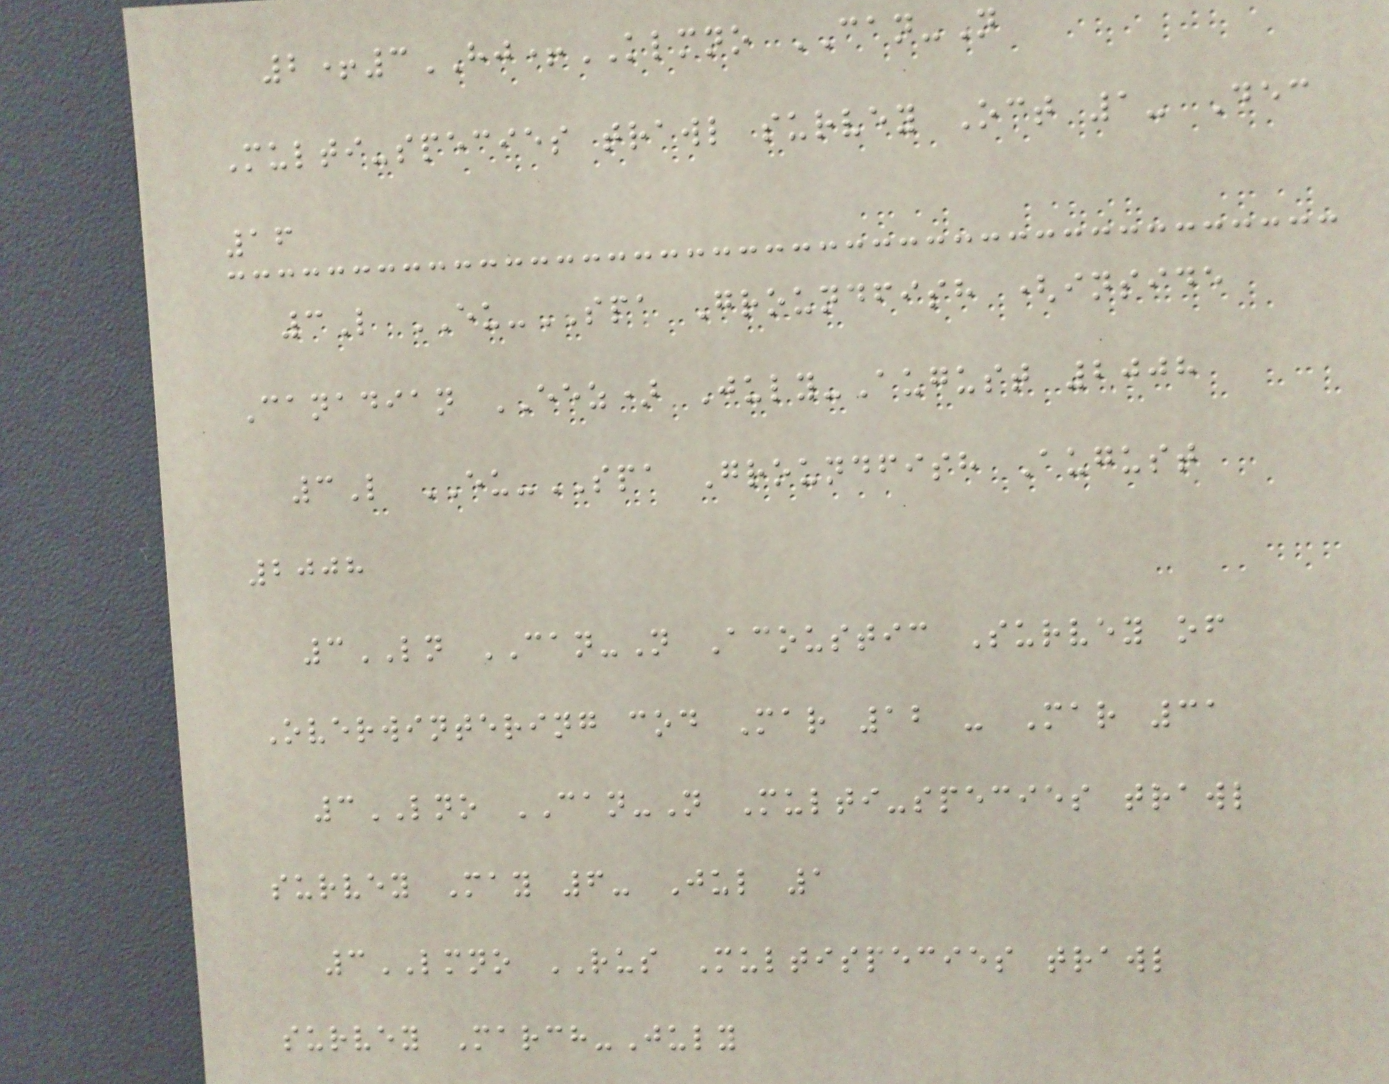2+3HJ+KLMNO CAN-N
Multi-species trawl survey Oct 1- Dec
16
3L EU-SPA Groundfish (inside
Canadian EEZ) July-August 2008
3L EU-SPA Groundfish August
2008
3LN CAN-N Acoustic Survey of
Overwintering cod Mar 12 - Mar 31
3LNO CAN-N Multi-species trawl
survey May 6- Jul 1
3LMNO RUS Multispecies trawl
survey March-July
